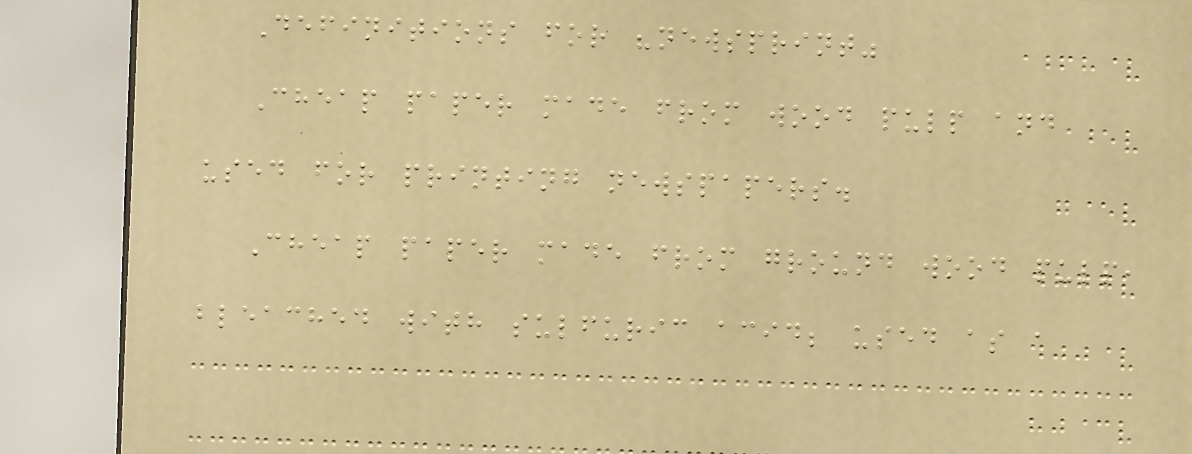Definitions for "newsprint"
Cheap paper made from wood pulp and
used for printing newspapers.
Cheap paper made from ground wood pulp,
bleached with sulfuric acid; used as a
